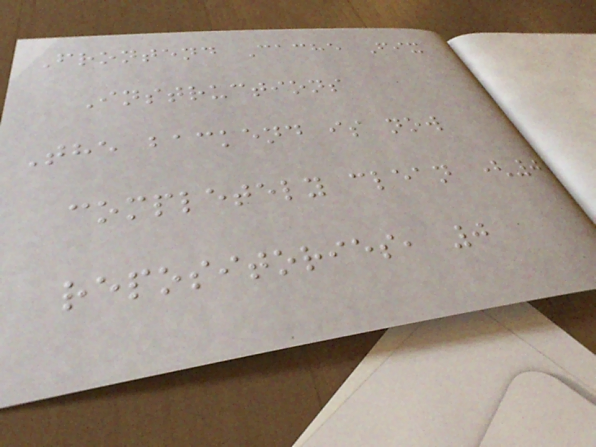Frontend Cache Fix
Instructions
The backend is now
completely clean (0
repositories, 0
